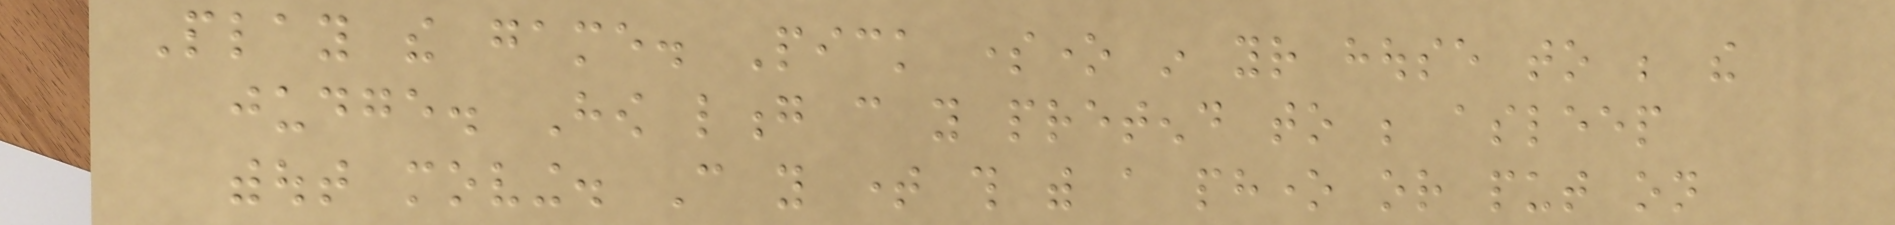Play the game. Pick someone in your house to be the
judge. How long can you pretend to be asleep
without moving. Can you time this with a phone or put on
